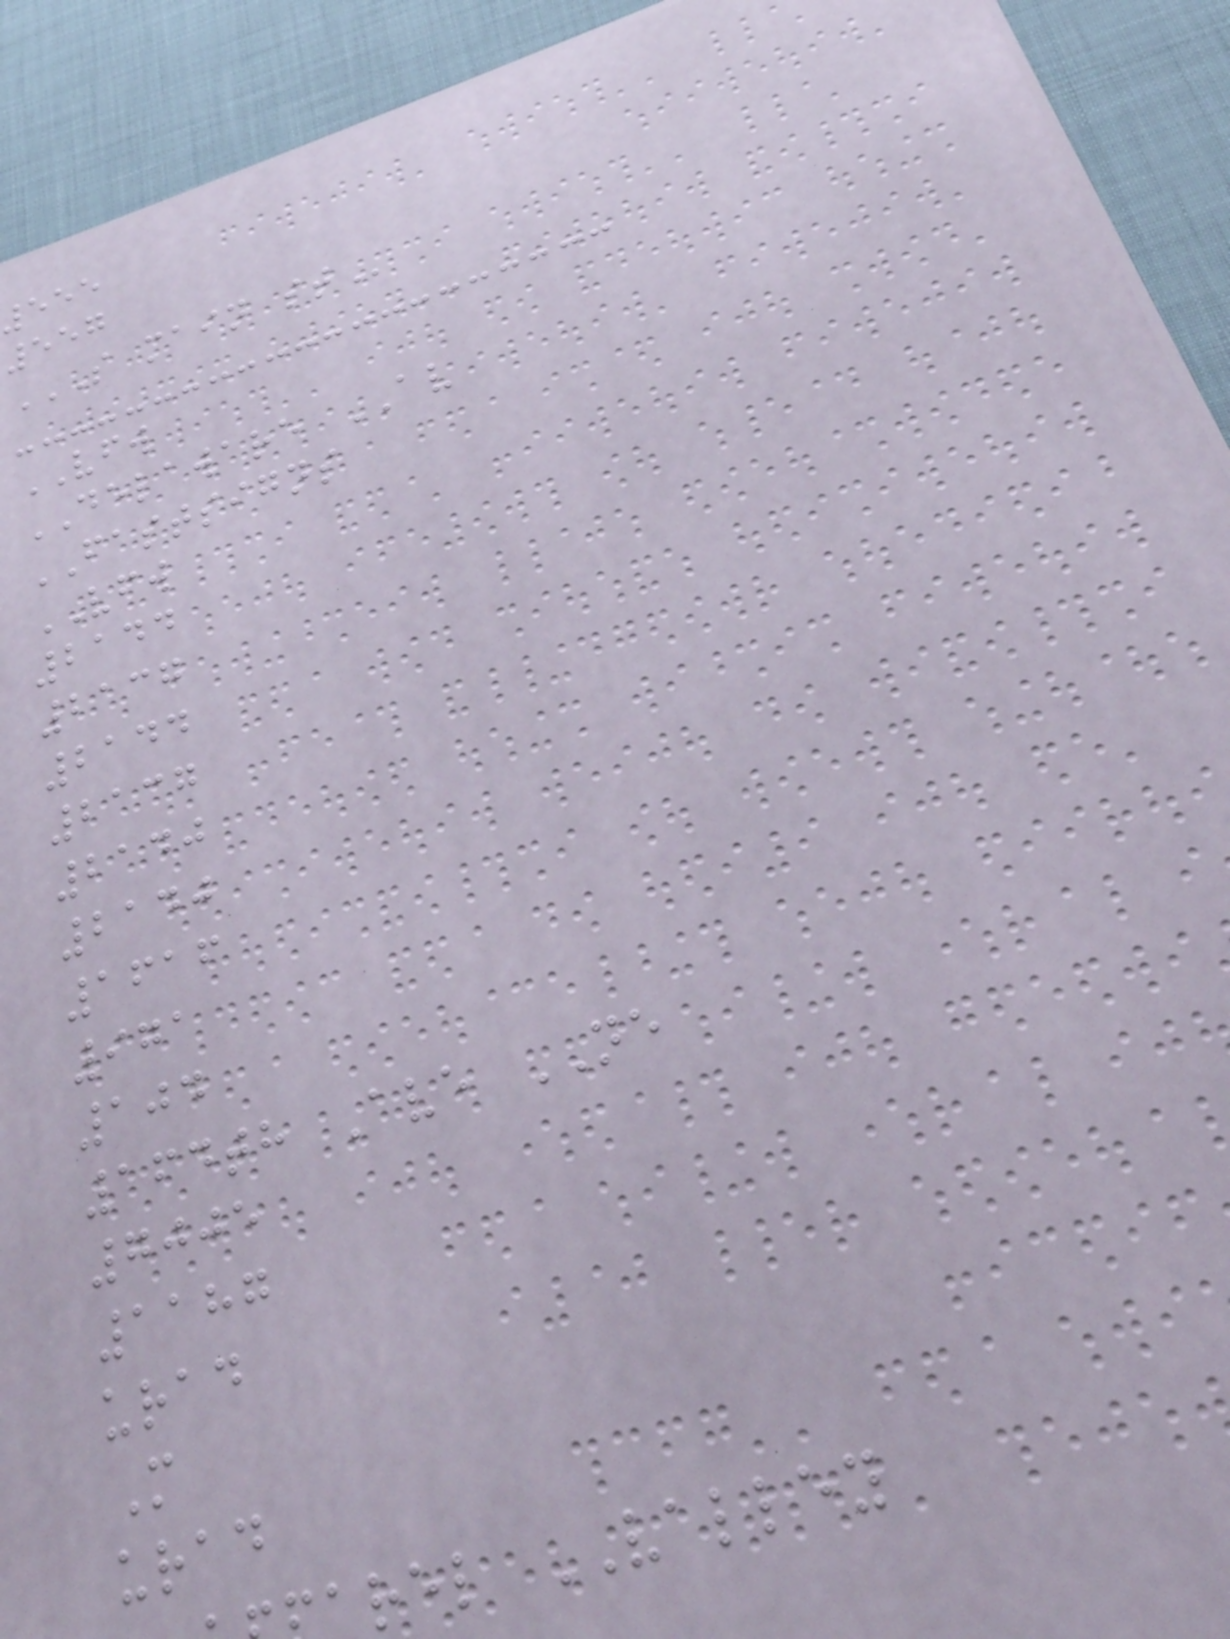555
557
S MAIN ST
VFW
DELAWARE AV
FASTSIGNS
VFW
2144
2137
2144
2137
2140
2140
1616
971
104
164th Ave NE
7005
1187
urad
M
urad
rel VALLEY
